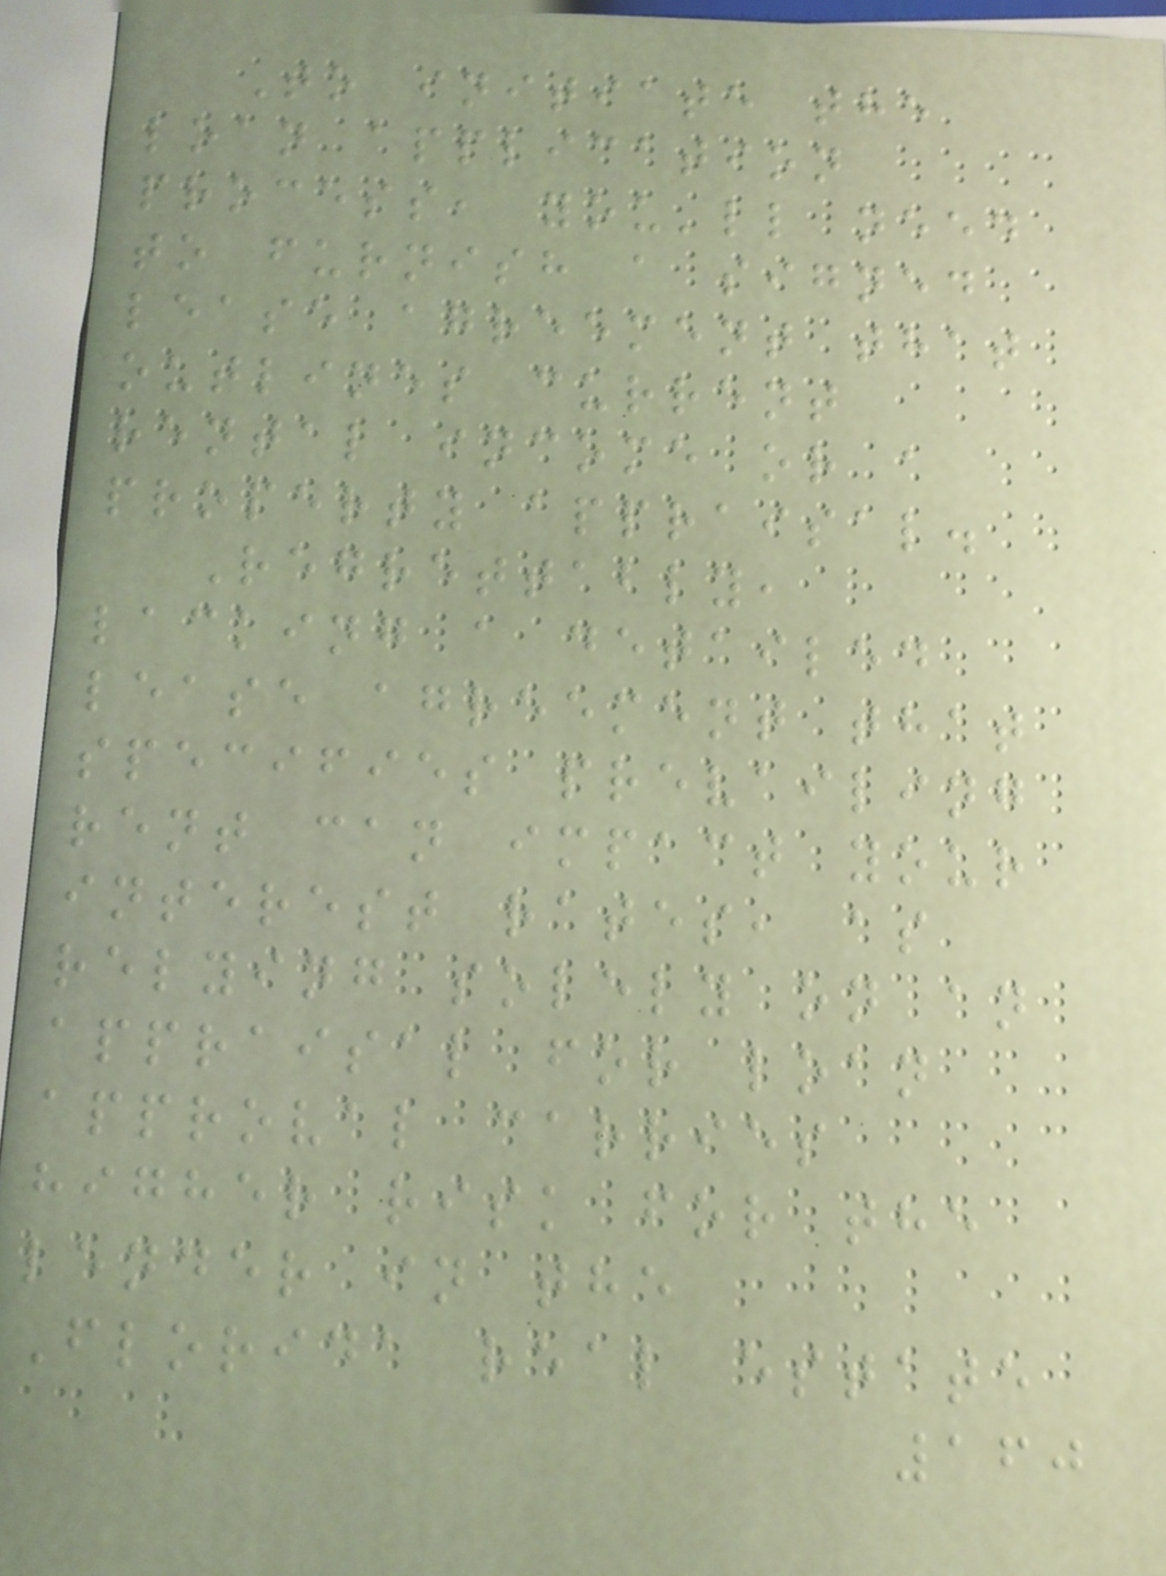To initiate the
loan application
process, you'll need
to furnish a signed
lease agreement that
outlines current
rental income or a
property appraisal.
Regrettably,
lacking a detailed
lease agreement that
specifies prevailing
rent can impact your
interest rates, as
relying solely on an
appraisal for loan
approval carries
higher risk for the
lender in the
Florida real estate
160
